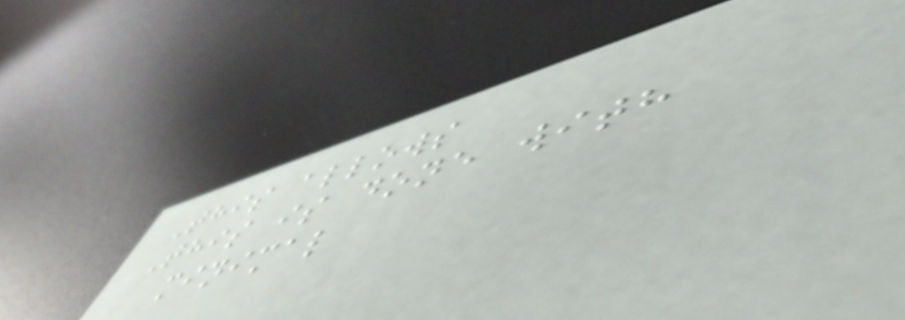This allows
This is done with
minimal
